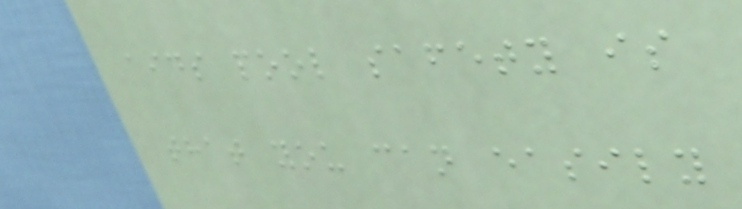aids pool safety is
that you can easily
